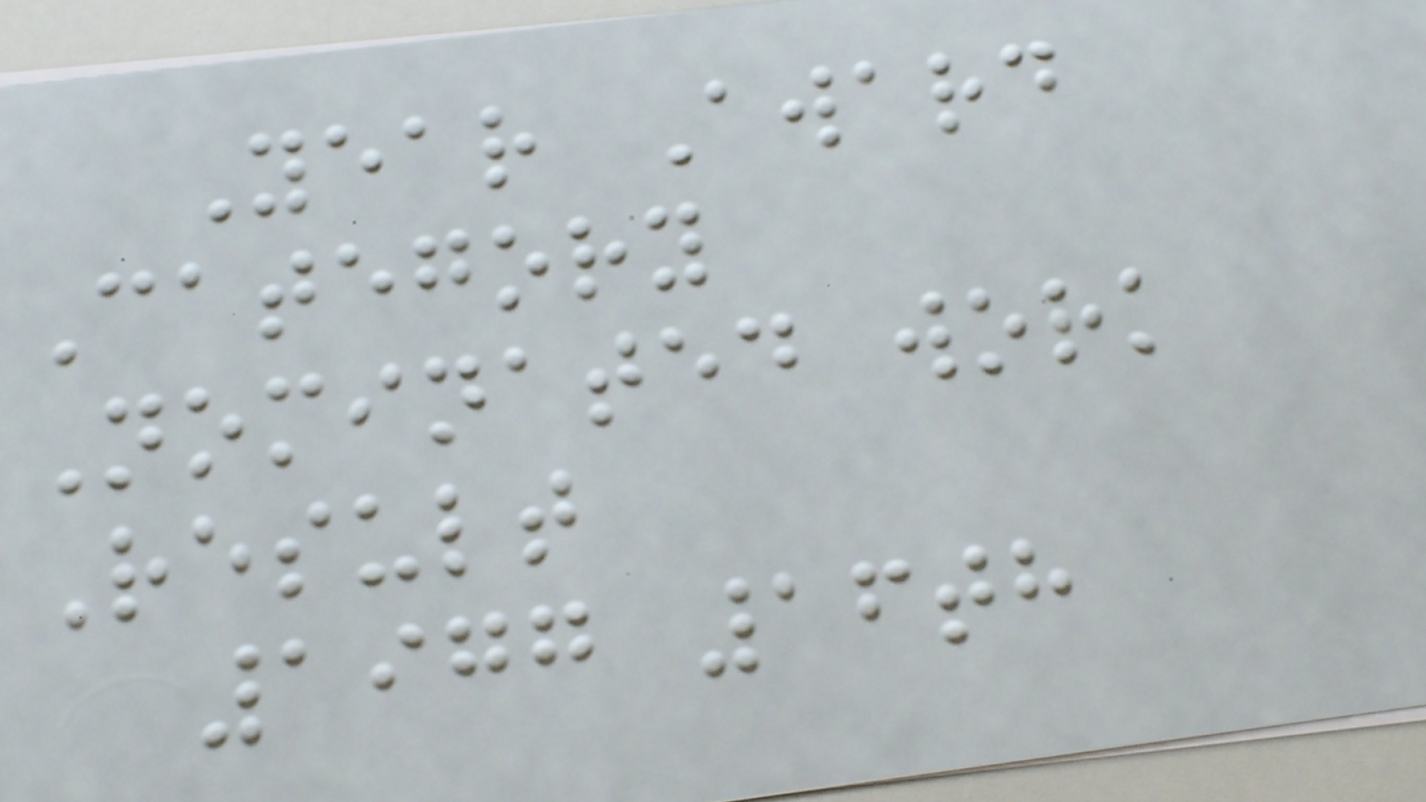Year Award
Category
Nominated work
Result
1977 16th
